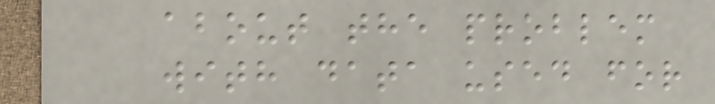about the problem
with data used for
